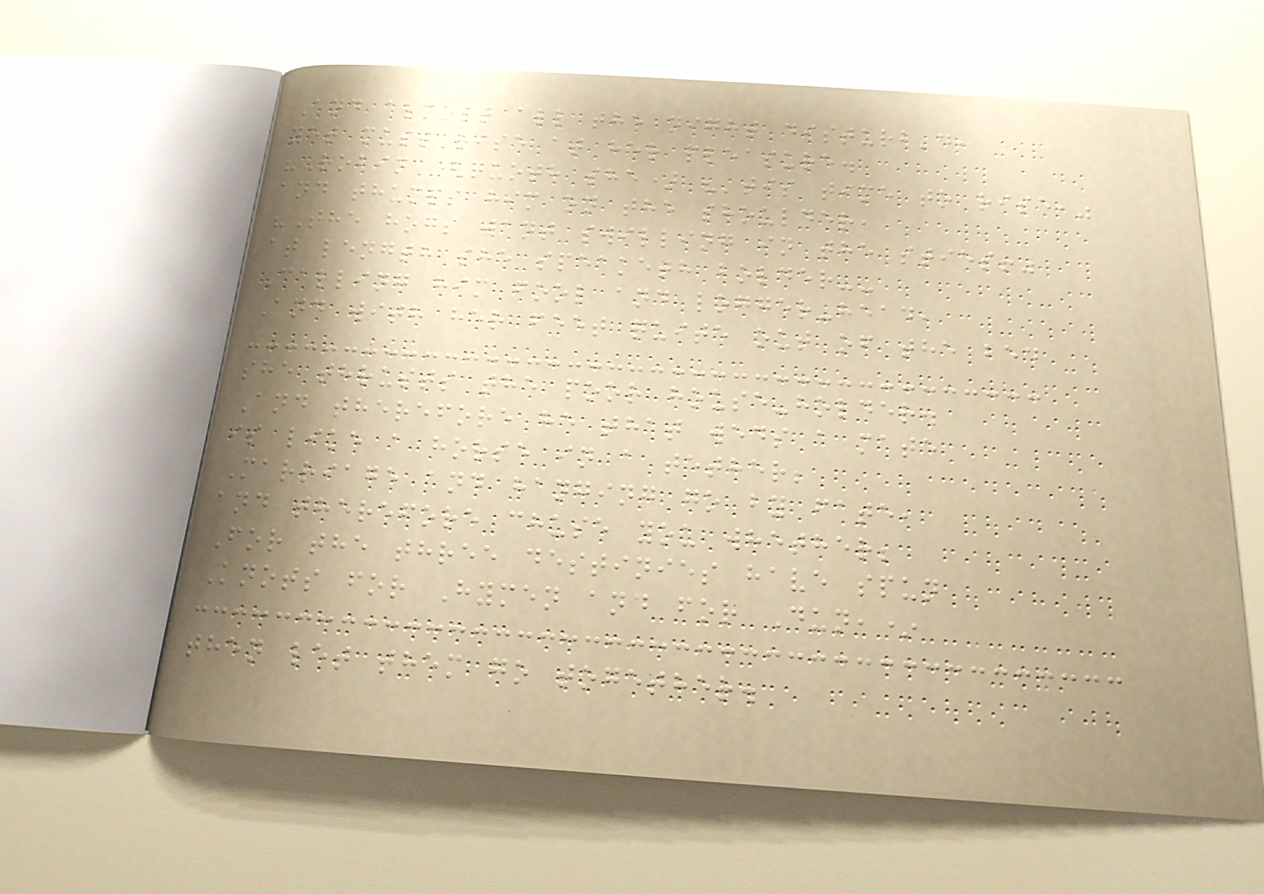And almost all the night disturb'd,
yet must rise at her pleasure.
"Robin (quoth she) "'tis time to rise,"
and thumps him on the shoulder,
"The hogs want swilling in the sties!"
at length she speaketh bolder--
Calling him fool and logger-head,
And with her feet quite out of the bed
she thrusts the poor house-holder.
And therefore he that weds a mate
is like a horse in a tether;
Marriage and hanging go by fate,
and therefore chuse you whether;
For the three destinies have spun
Knots for Hymen and for Dun,*
then let them go together.
